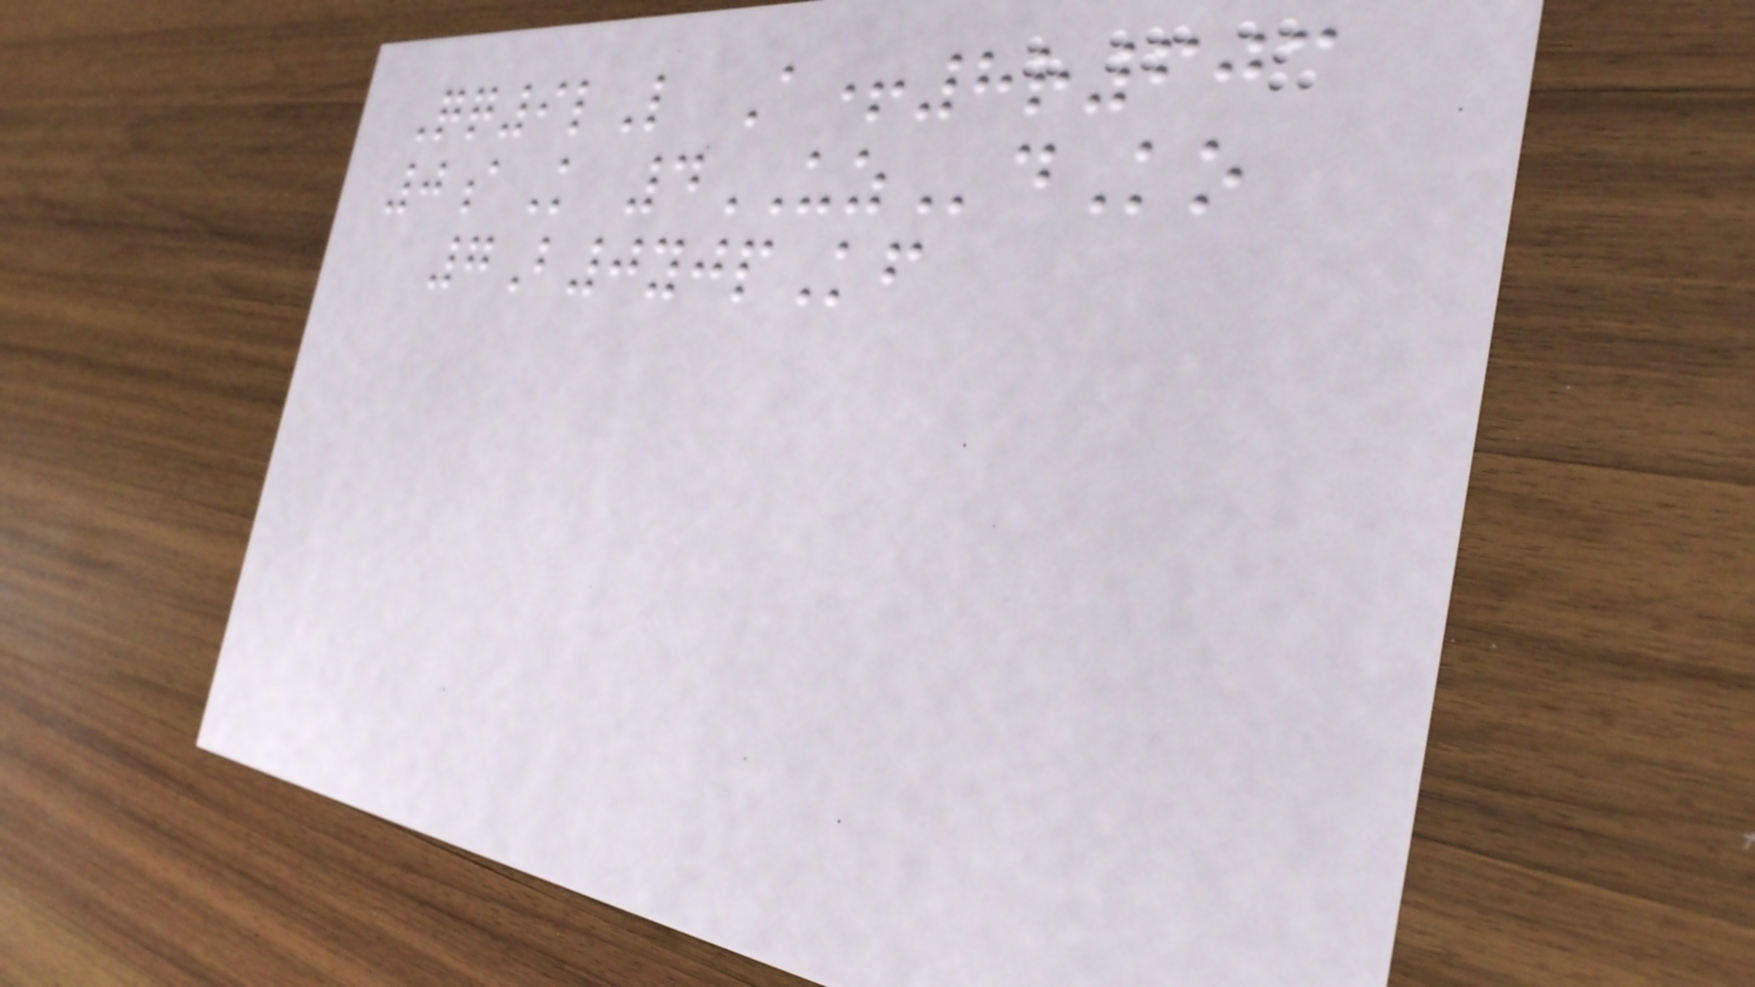Qq9lL A+8r603
0aK 4UZdKo
7B0yjpKf
